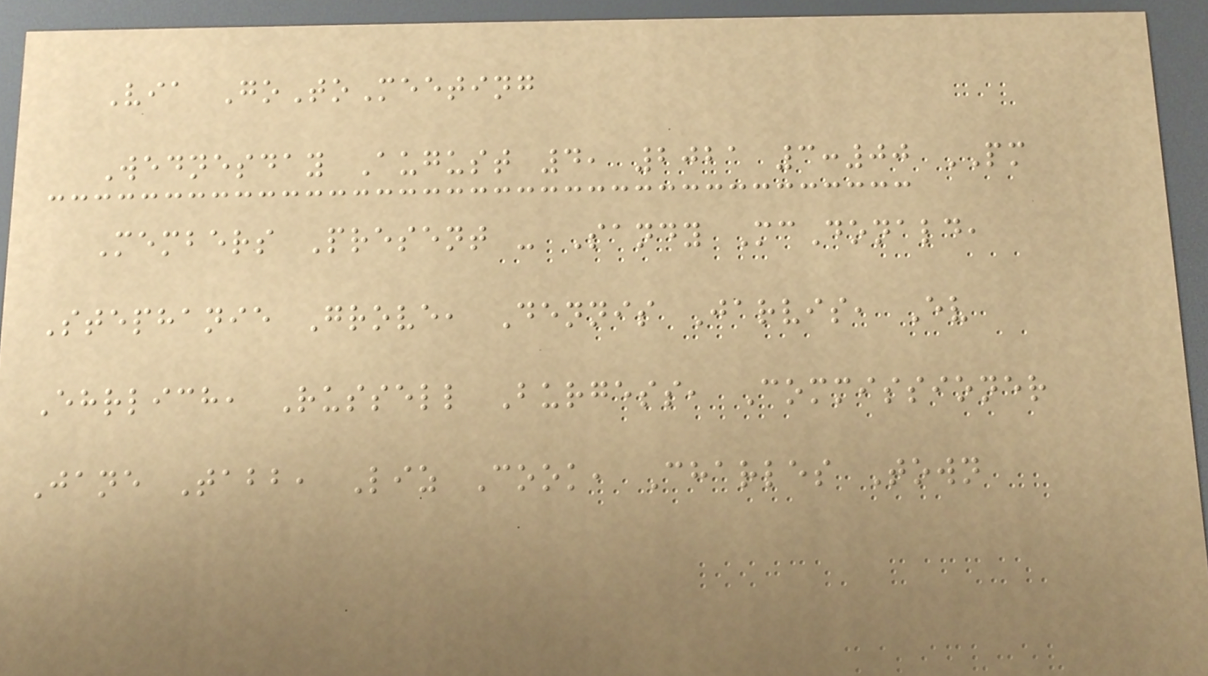Via GoToMeeting
Wednesday August 4, 2021 3:00 PM
Members Present - Sandy McDonald,
Stephanie Grove, Dennis Jarvis, Ev
Ehrlich, Russell Burgess, Commissioner
Jane Tabb, Liz Cook, Charles Town
